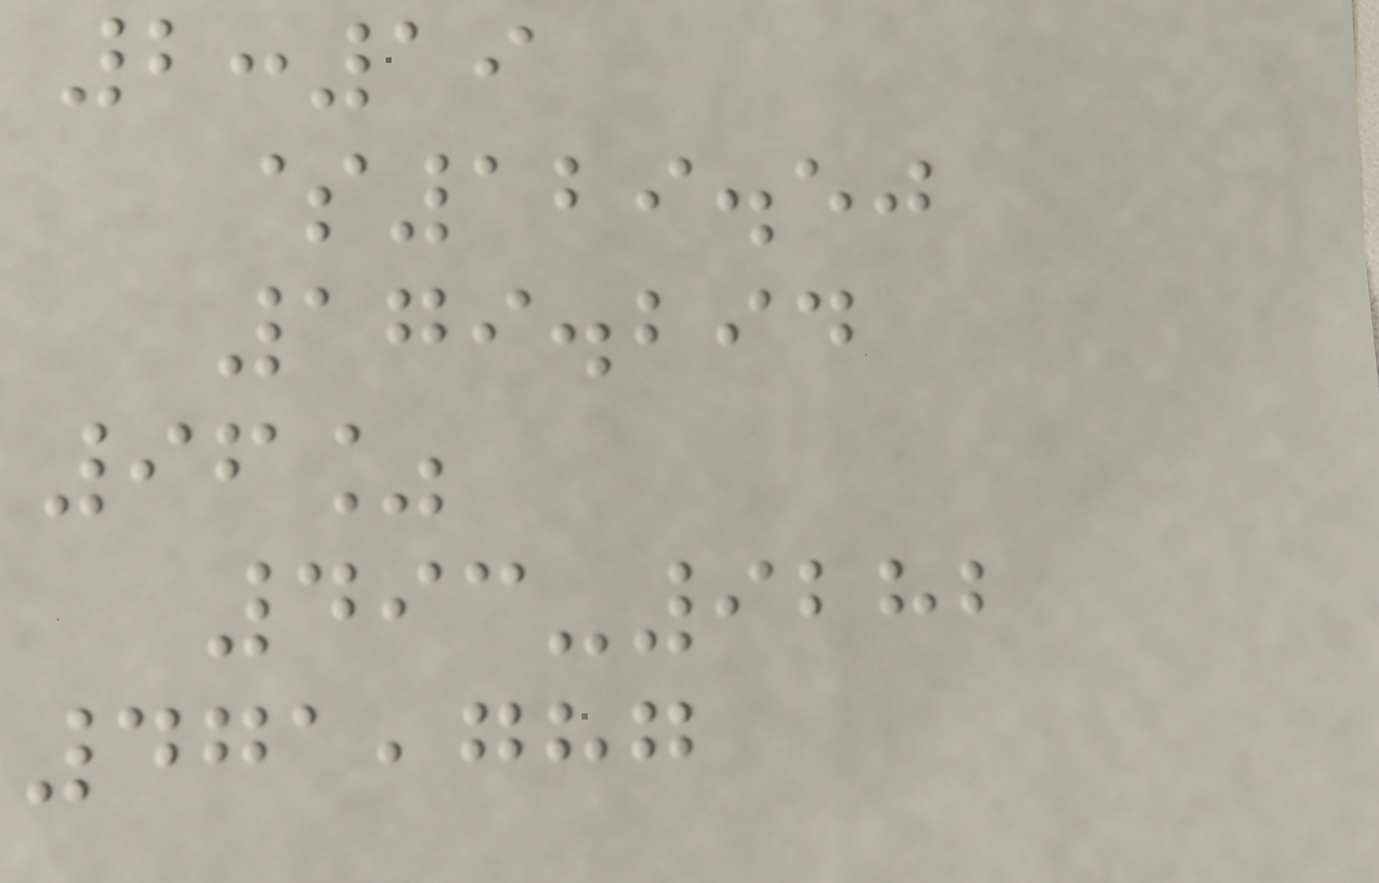2:19
$129.50
179.294
96%
493-9282
471,787
